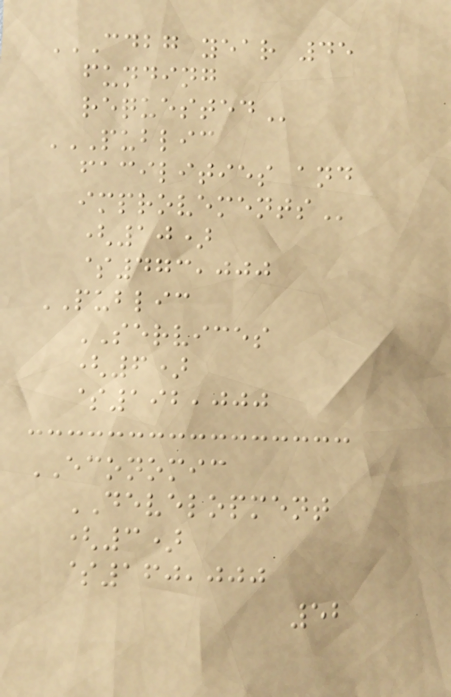CDBG YEAR 45
FUNDING
REQUESTED
PUBLIC
FACILITIES AND
IMPROVEMENTS
(10)
$473,000
PUBLIC
SERVICES
(6)
$192,000
ECONOMIC
DEVELOPMENT
(3)
$160,000
52
